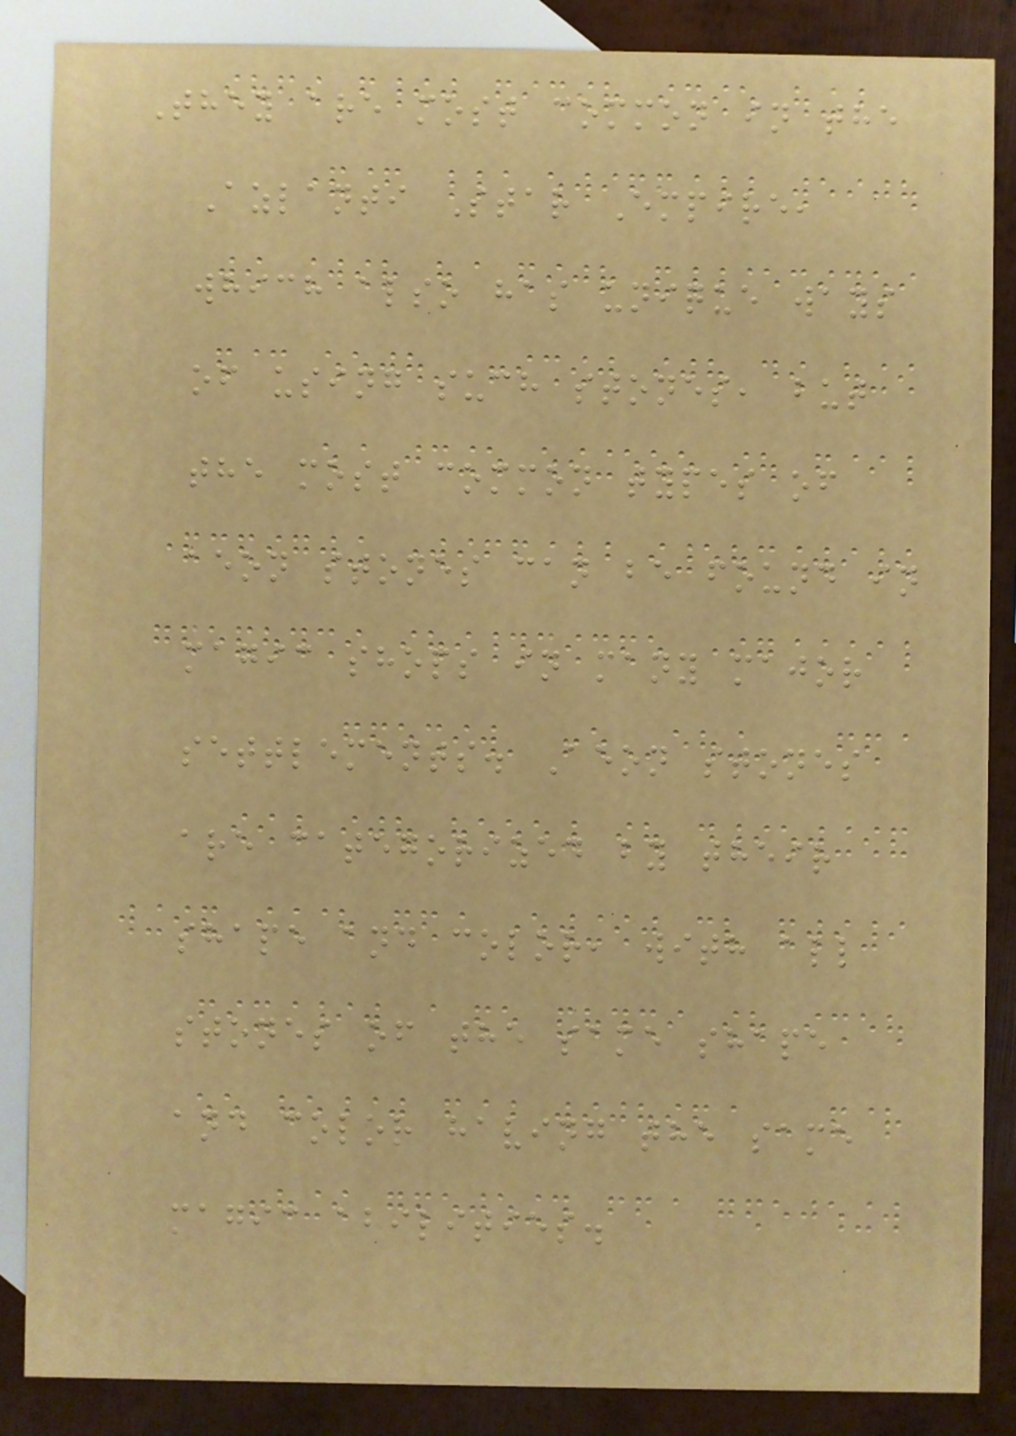They are most common in the
Azlanti Star Empire,
which also has unique ways
of using such stones, but
the most common types of
aeon stones can be found in
magic shops in many major
settlements. Aeon stones
are categorized by their
shape and color, with all
stones of the same shape
and color having the same
magic abilities.
